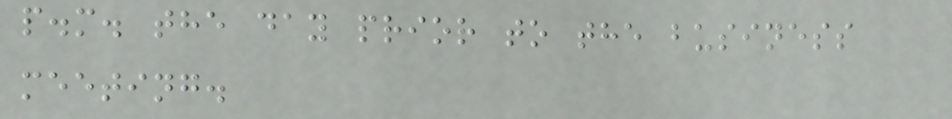p.m. the day prior to the business
meeting.
